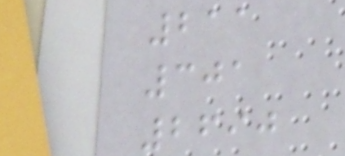211
301
2690
